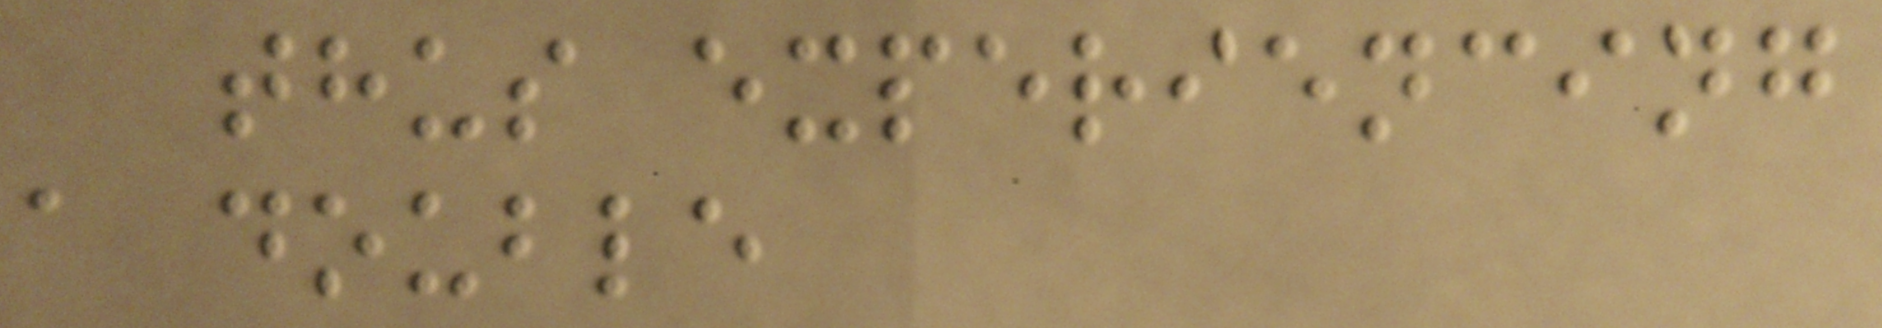thus experiencing
a double
